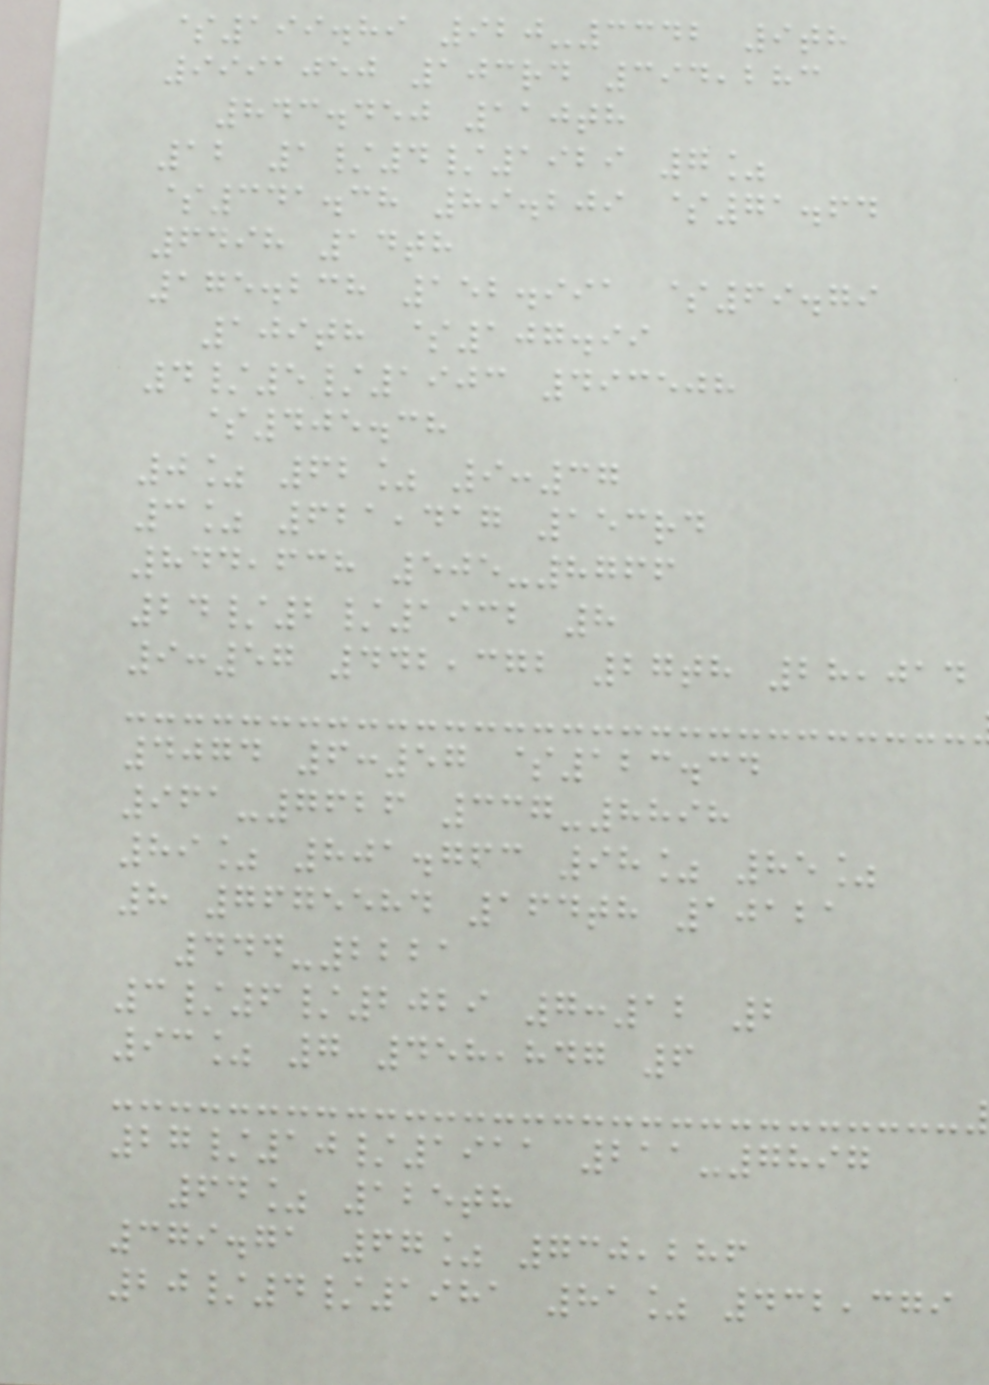$199.89 920-3342 9th
9991050 103rd 394,283
843.450 110th
12 1/4/1929 7%
$341.38 89.209 $71.64
6498 14th
175.238 152.991 $69.79
109th $107.99
4/5/1903 493508
$405.38
0% 62% 9:37
3% 621,417 153rd
844,638 505-8766
24/2/1932 8
9:57 442,372 27th 28,014
4074 6:57 $123.34
961-7626 337-8898
89% 801.763 98% 85%
8 7675584 164th 10121
444-2221
3/6/2029 7:12 2
93% 7 458,847 6
27/10/1911 211-7897
64% 125th
379.71 67% 730,286
20/4/1981 81% 432,379
